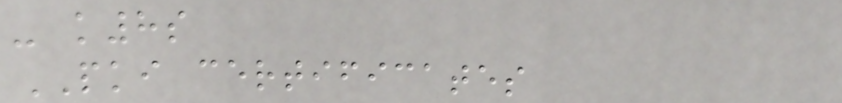- k8s
PKI certificates
